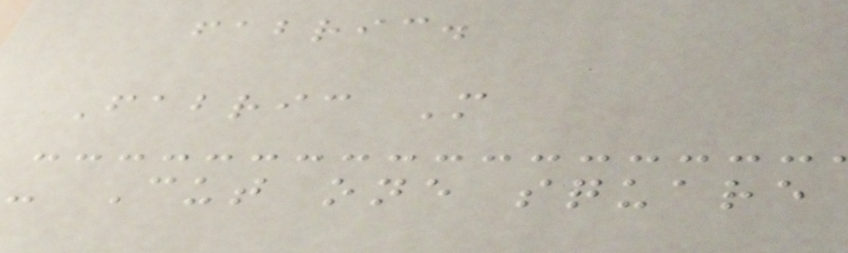fabric.
Fabric M
- Cut one square
